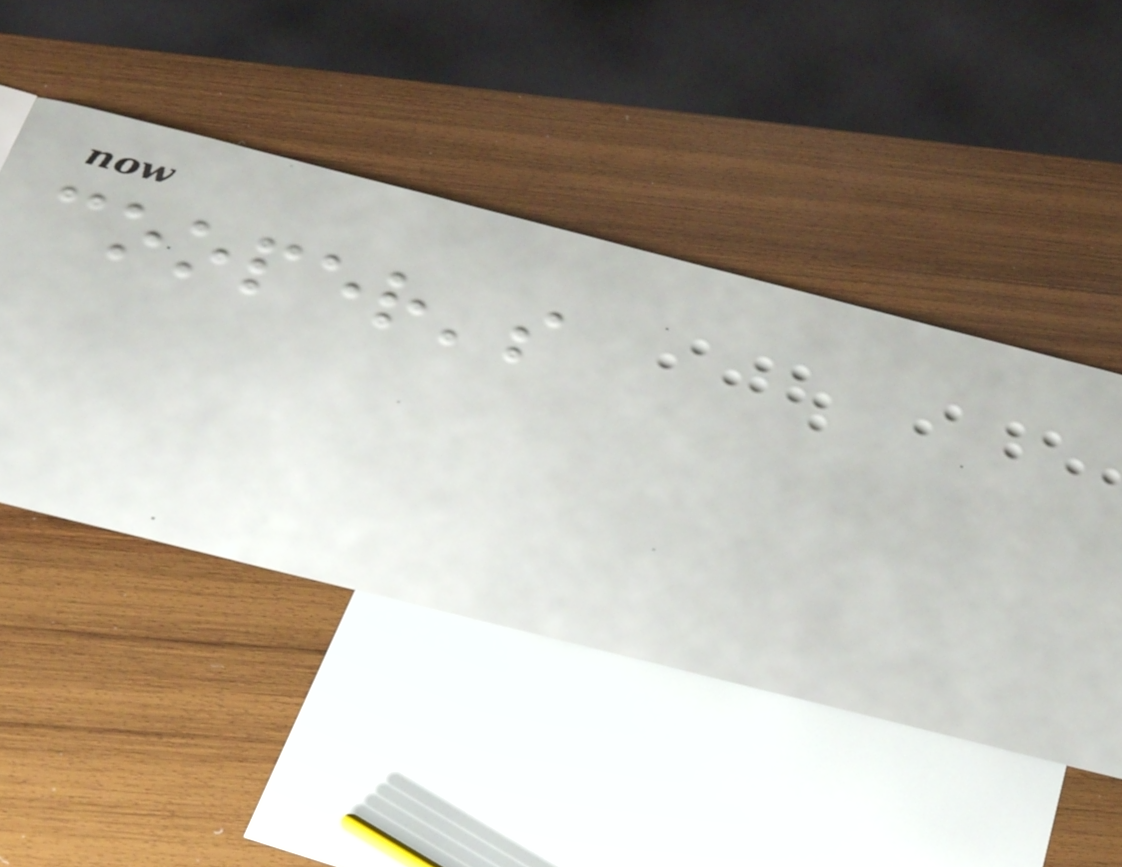cooper's
